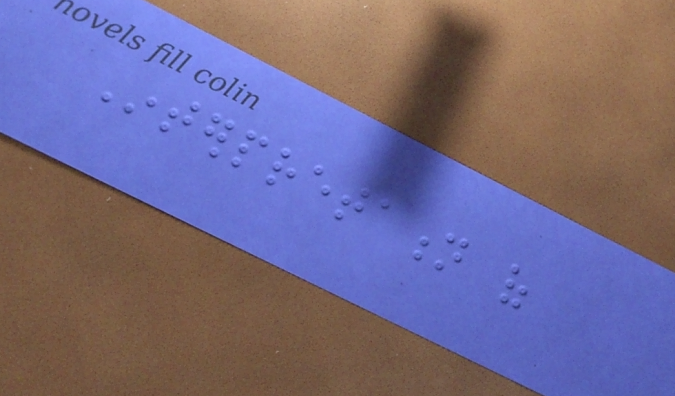Interpretation of
